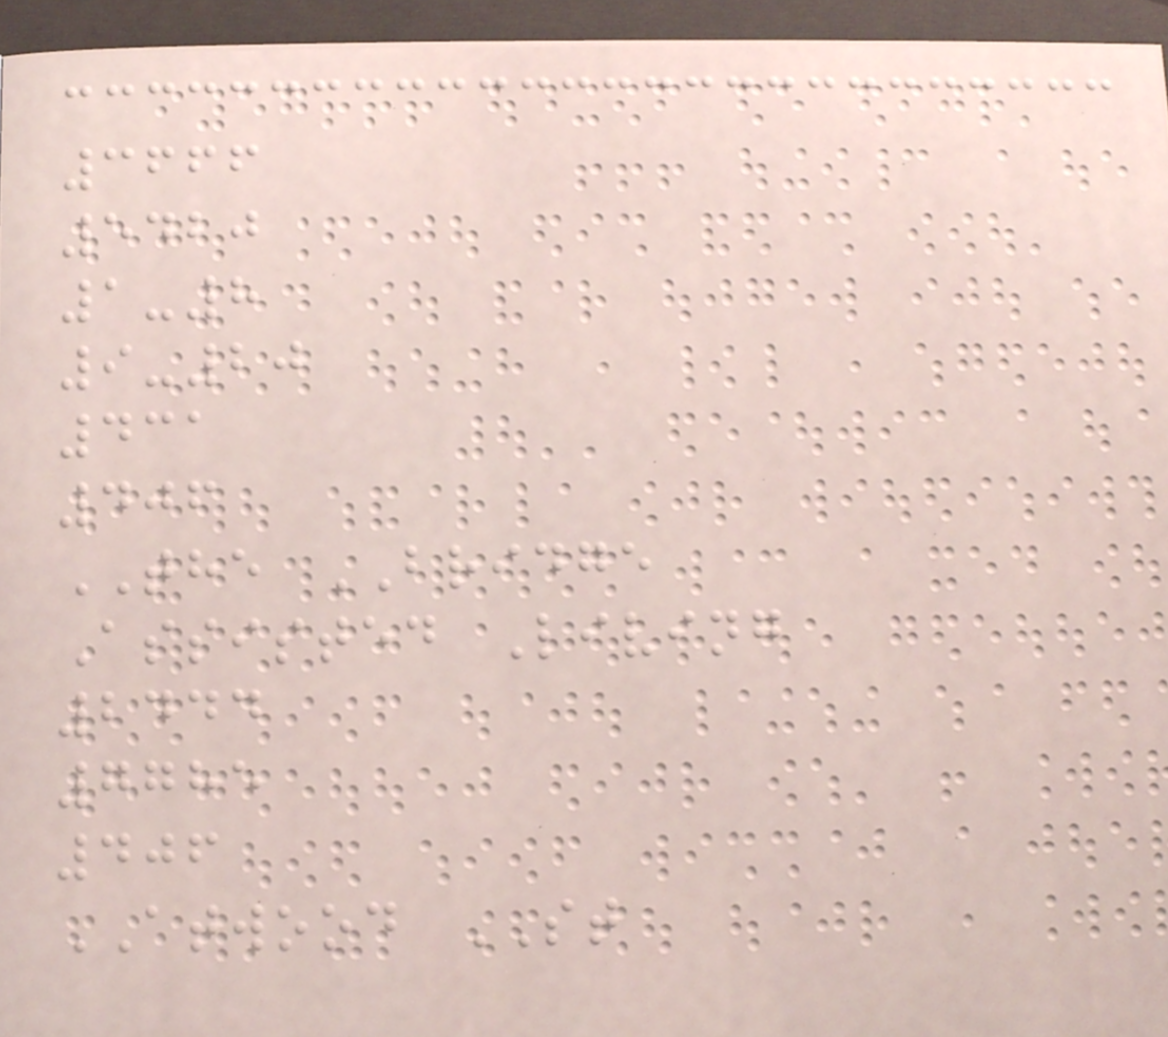3666
5420
1-8
9-20
431
406
THE BRIDGE
Assisted Living
2444
7785
406
ATWOOD ST
